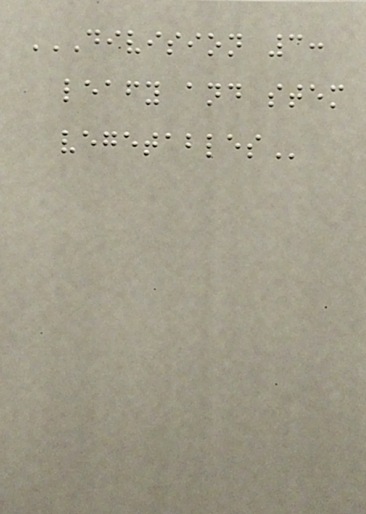DIVISION 3:
LEAFY AND STEM
VEGETABLES
